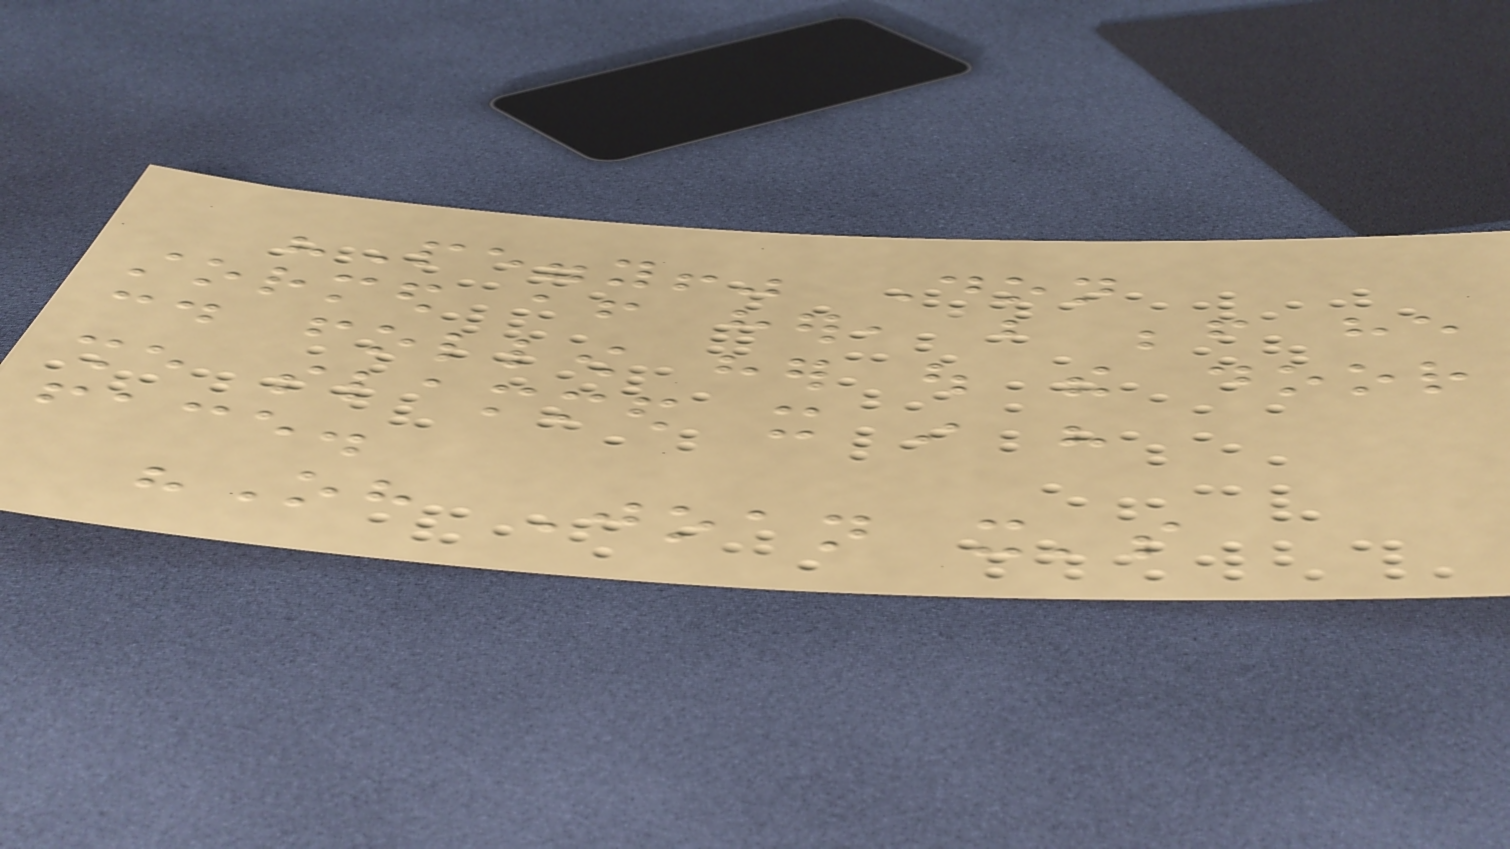"Peggy!" Don
stormed after her, but before he
could follow her out the door
she slammed it in his
face.
"Oh Joan it's
